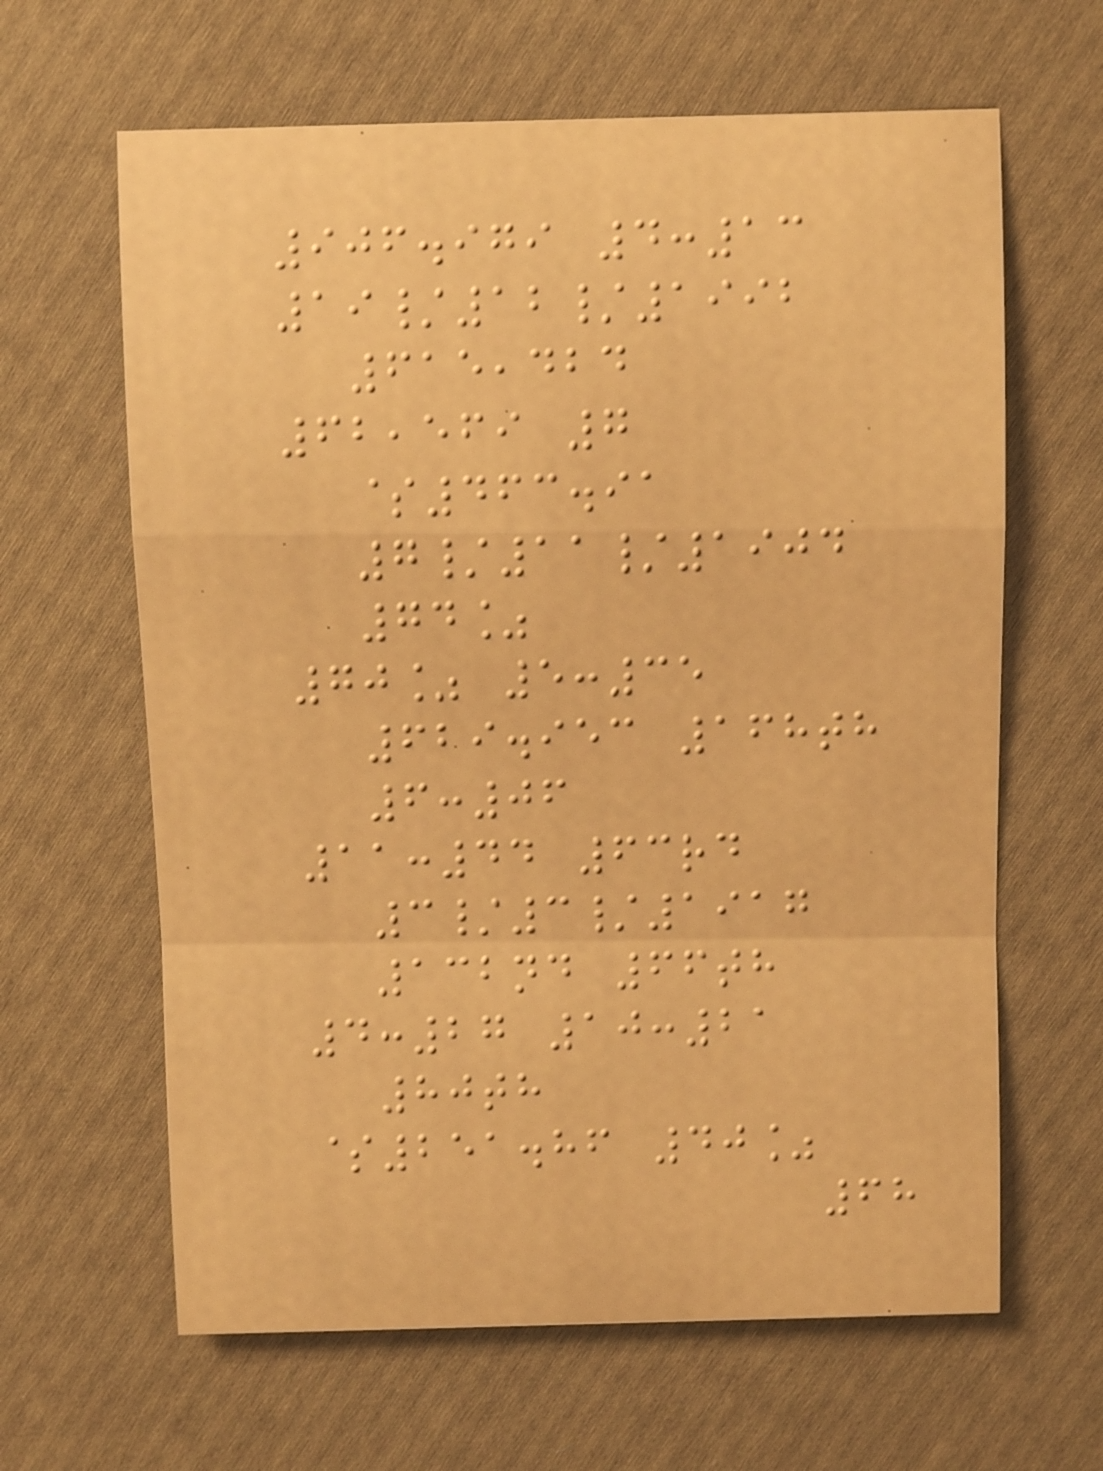906.979 4:13
19/12/1992
615,424
62,569 7
$463.91
7/11/1904
74%
70% 5:35
629.953 168th
6:06
11:44 63rd
3/3/1917
132nd 66th
4:27 10:21
80th
$251.86 40%
68
